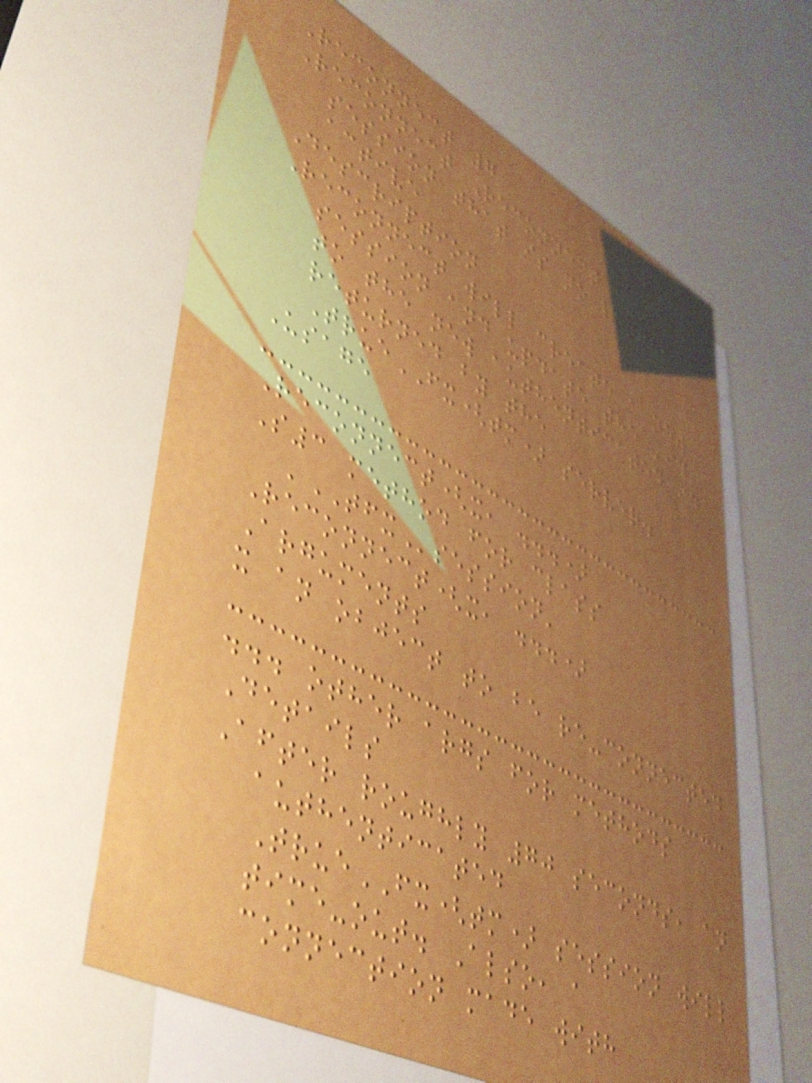Reconnect 7
Reconnect Reconnect a
session that is no longer
active
Description
Reconnect will create a new
session and update the 'id'
to the new authenticated id
returned by the
TrueFX(tm) server.
Usage
Reconnect(x, ...)
S3 method for class
'TFXsession'
Reconnect(x, ...)
Arguments
x an object to be re-connected
... other args for methods
Details
After roughly 70 seconds, an
authenticated
TrueFX(tm) session will
time-out. Also, a
connection made with
